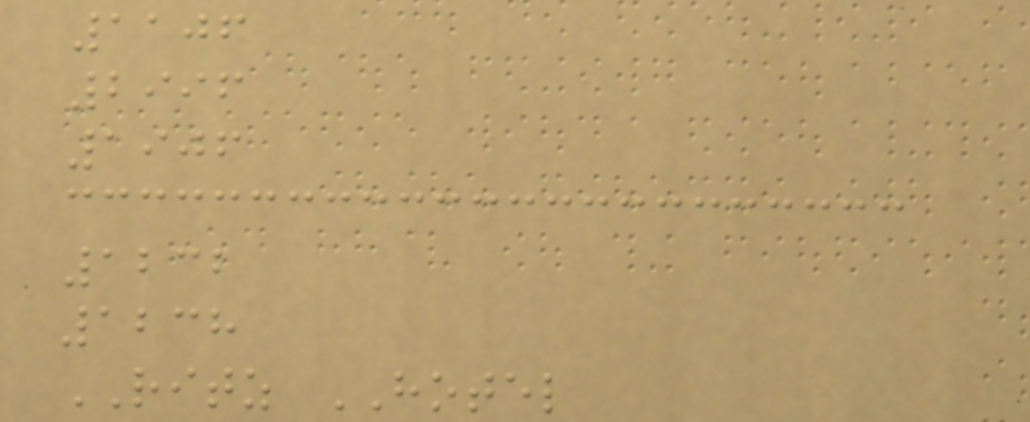1106
2996
1906
1232
1238
RITZ HOTEL
